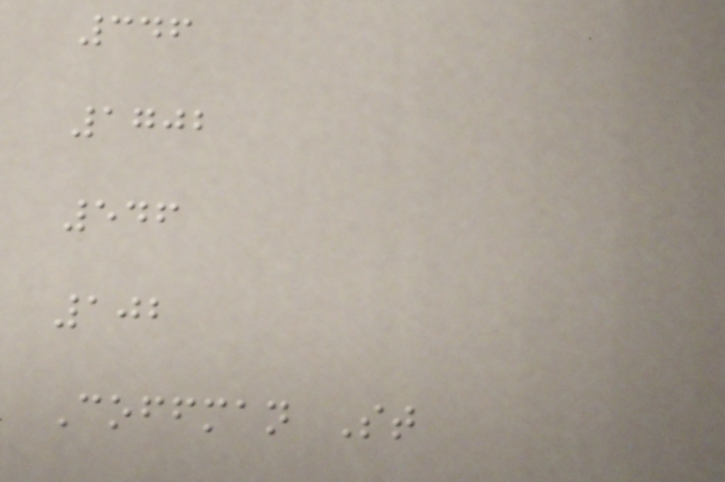346
1702
546
102
Coffman St
